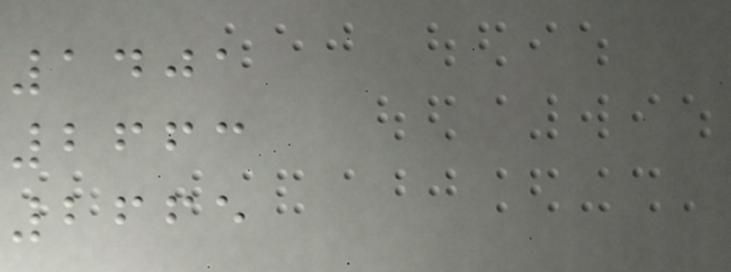1401
2663
2665
